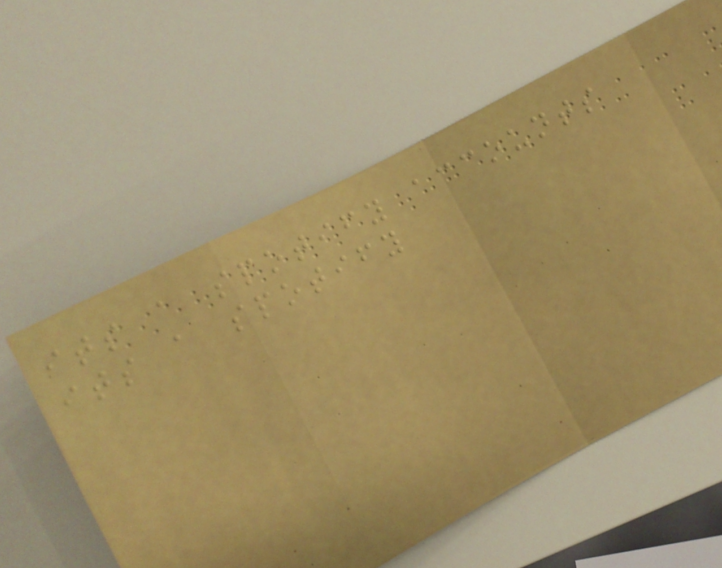its a spotify accounts
its a spotify
